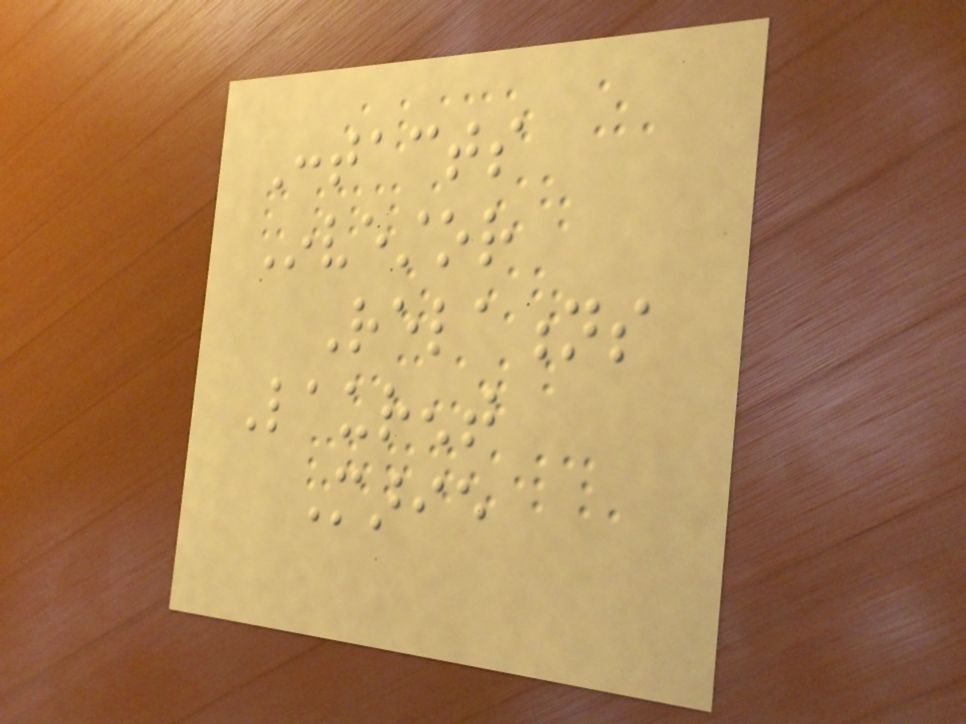Contacts
Investor
Relations
Laurent
Marie
